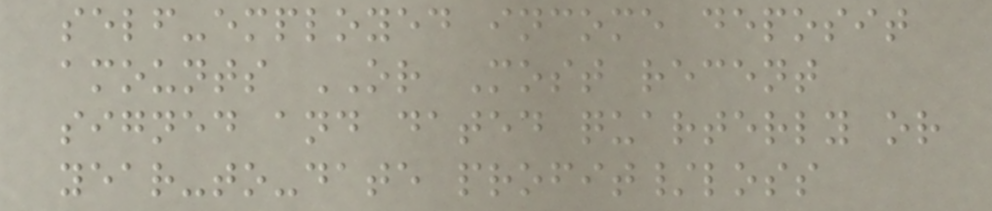self-employed income deposit
amounts OR Most recent
signed and dated quarterly or
year-to-date profit/loss
